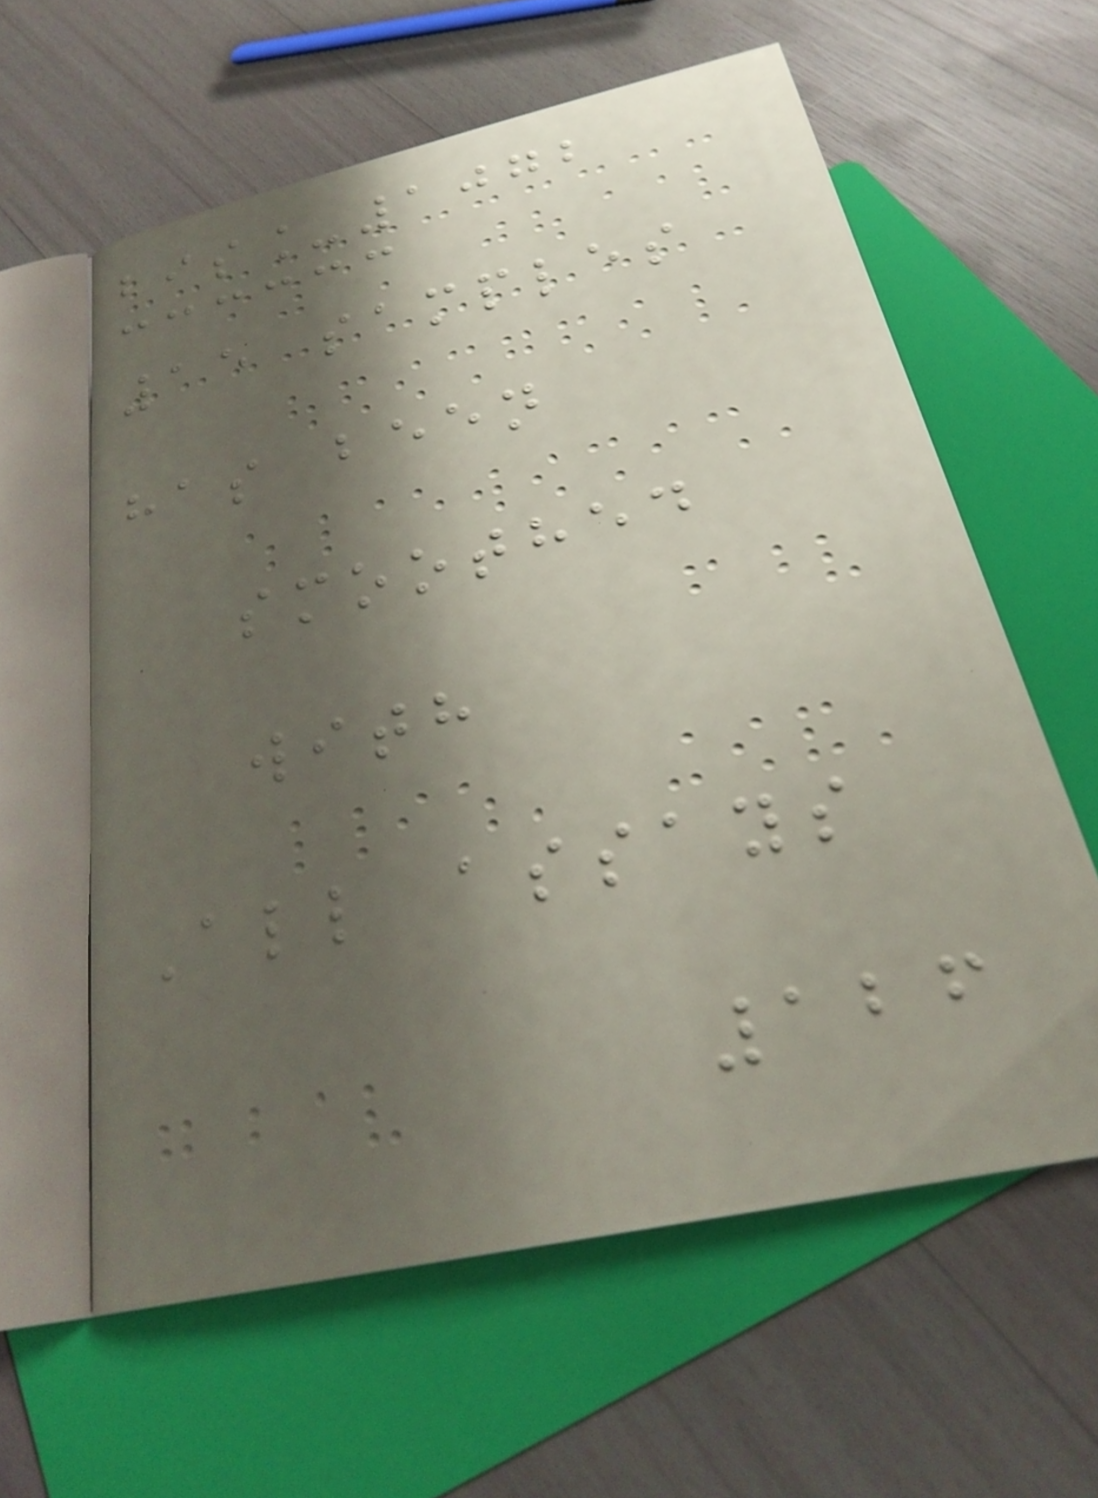bis_1072
15 samples
has been
smoothed
with
All assays
126
